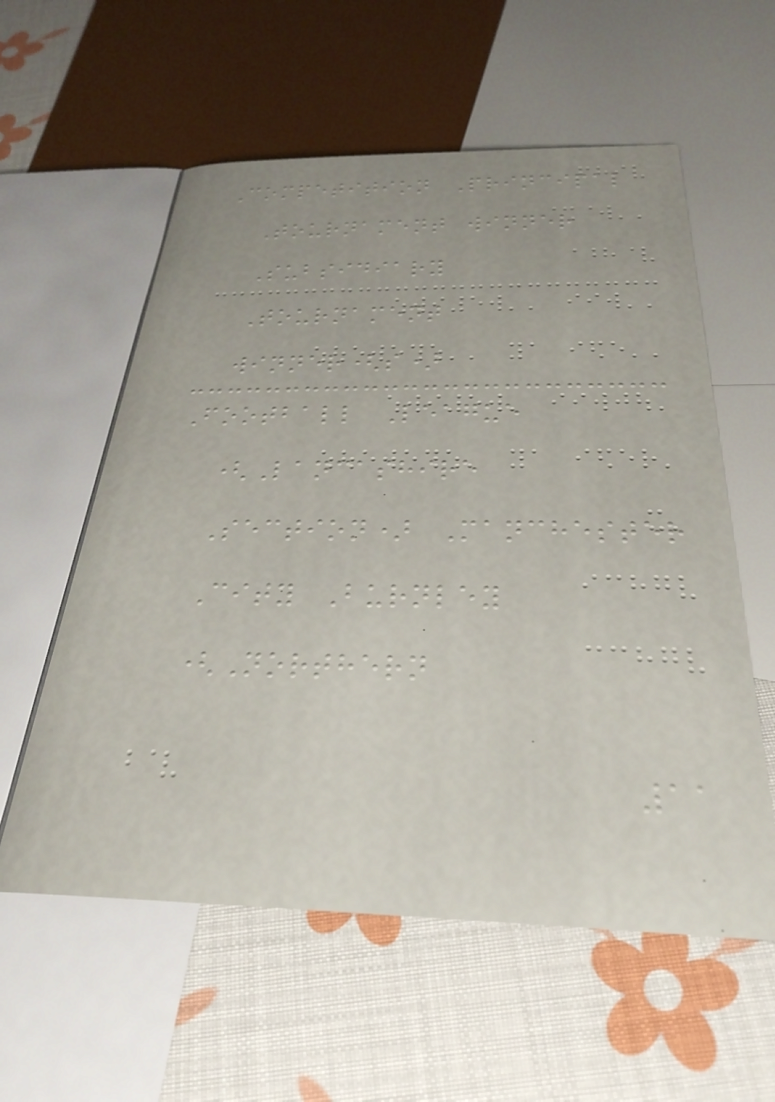Competition Principal
Tournament winner
Subsidiary
Tournament
winner(s)
Football League
(Lancashire
Section) Manchester
City Burnley
(Northern
11
